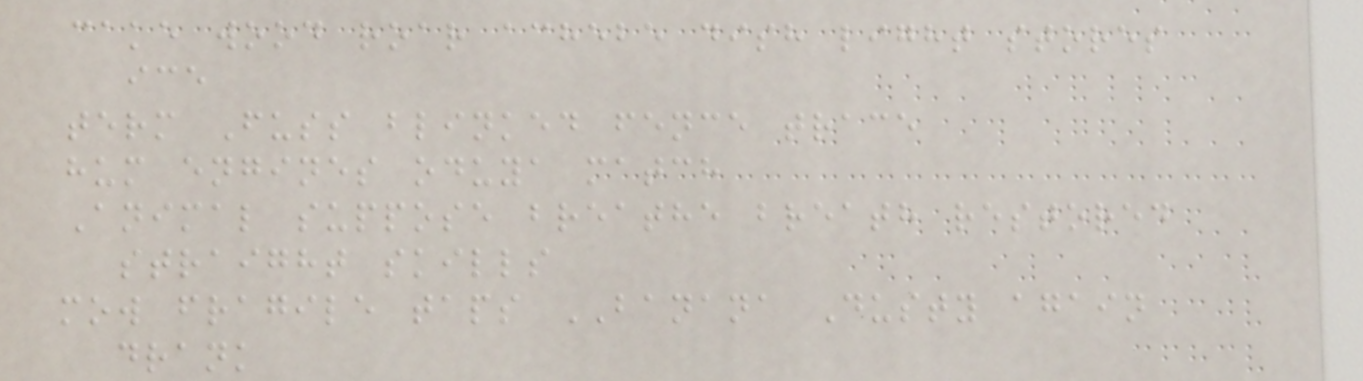cake wood roar achebe dish light stores
ice
term Fuss blinked fence trace
hum engines oduya match
Animal suppose breathe breath restored
straight skills
mow fragile taps BANANA Dusty again
drank
